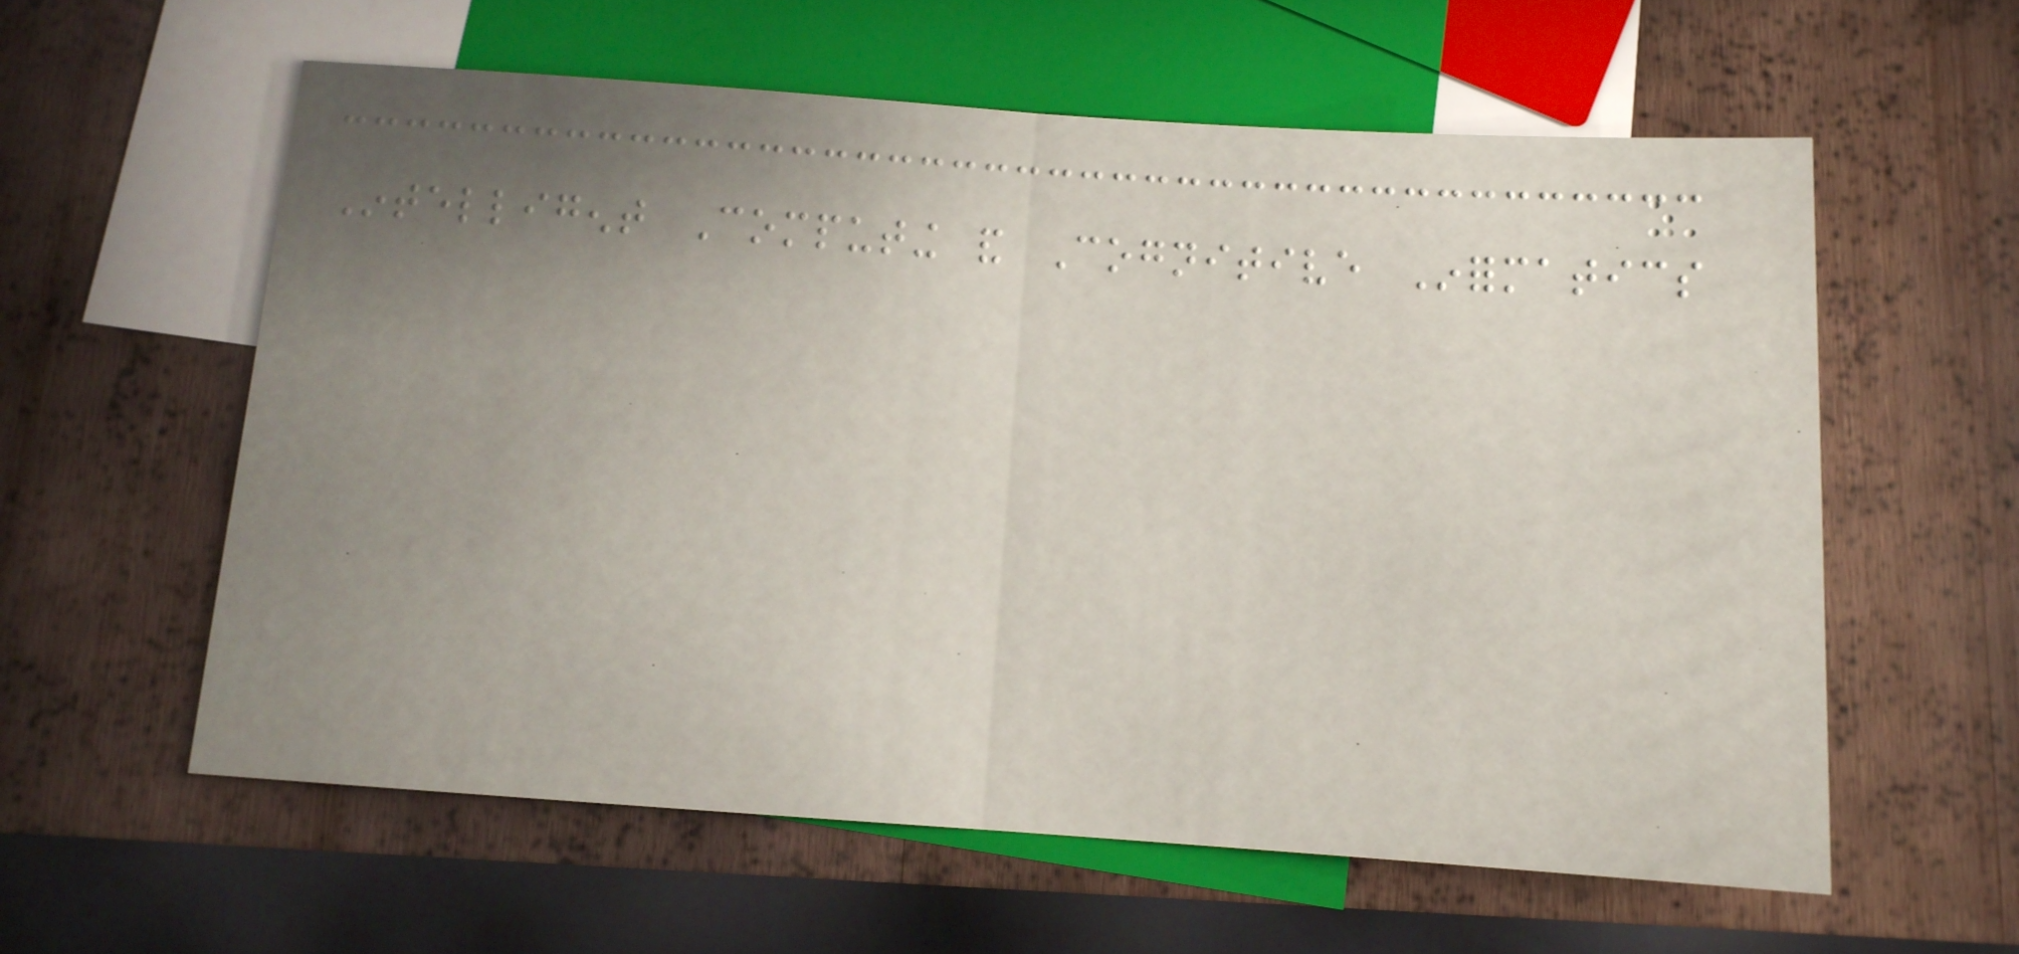Intelligent Computing and Cognitive Informatics
